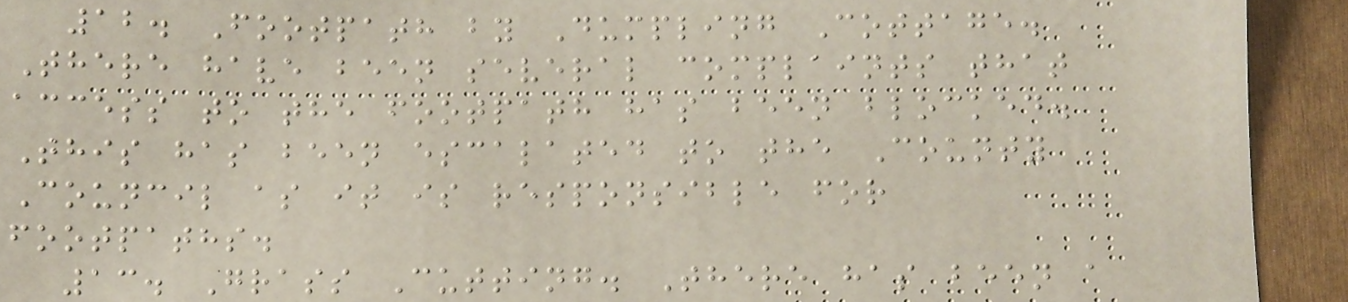12. Footpath by Dumpling Cottage.
There have been several complaints that
access to the footpath has been blocked.
This has been escalated to the County
Council as it is responsible for
footpaths.
13. Grass Cutting. There has been a
